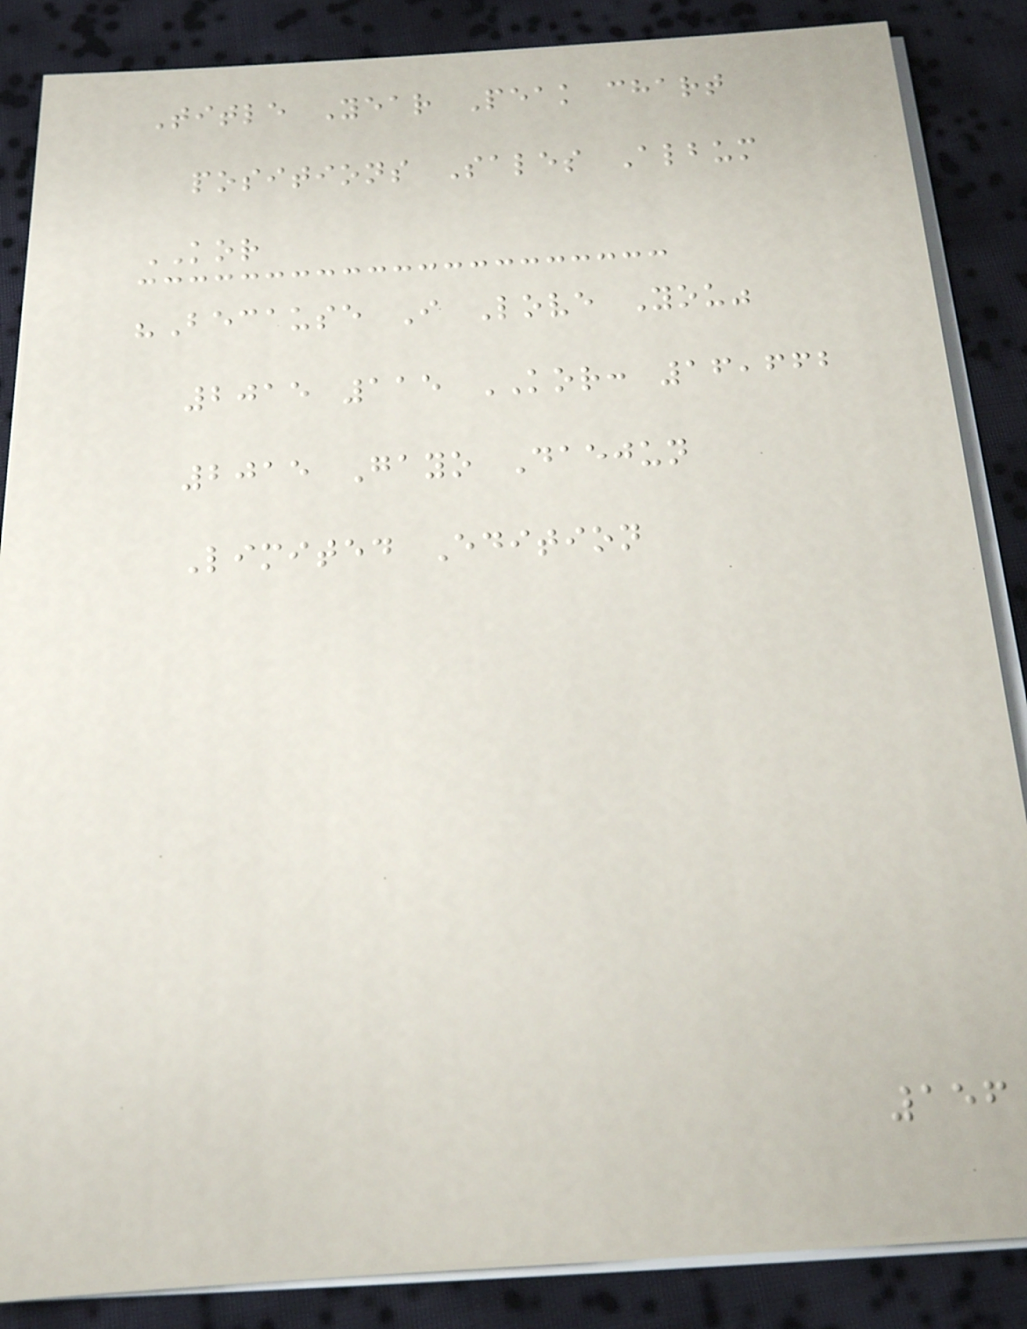Title Year Peak chart
positions Sales Album
KOR
"Because I Love You"
2015 115 KOR: 16,662
2015 Gayo Daejun
Limited Edition
156
